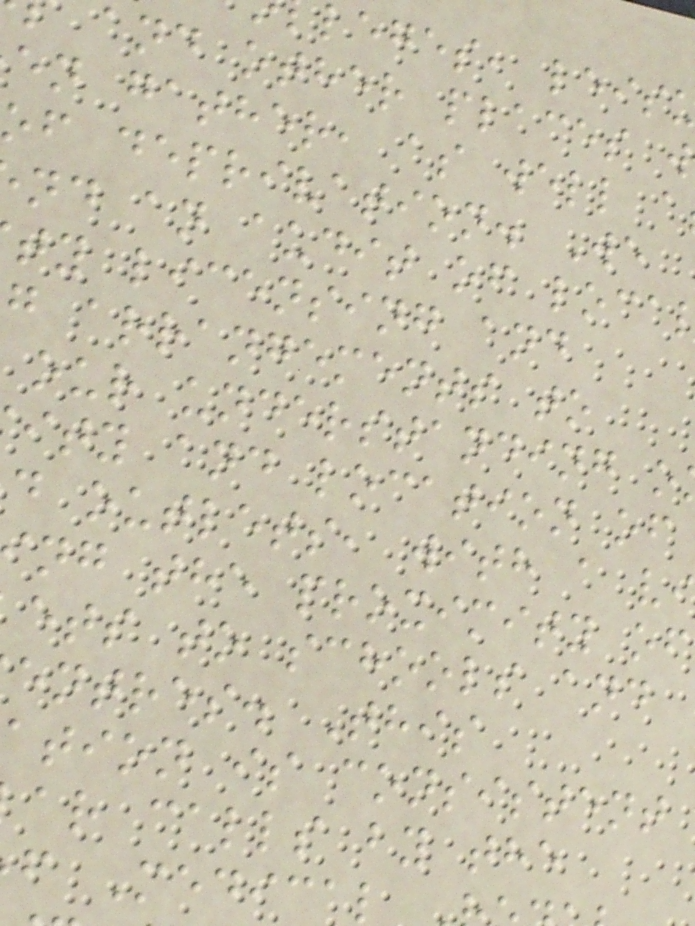leges, leis
and other places w
en gather, as well a
f deprivation. We
nd an audit of loca
ty licensing and
g arrangements to
our understanding o
ity and location of
d outlets, with a v
ng the proximity of
ets to schools and
entres. This
ation is consistent
ar calls by the
f Medical
